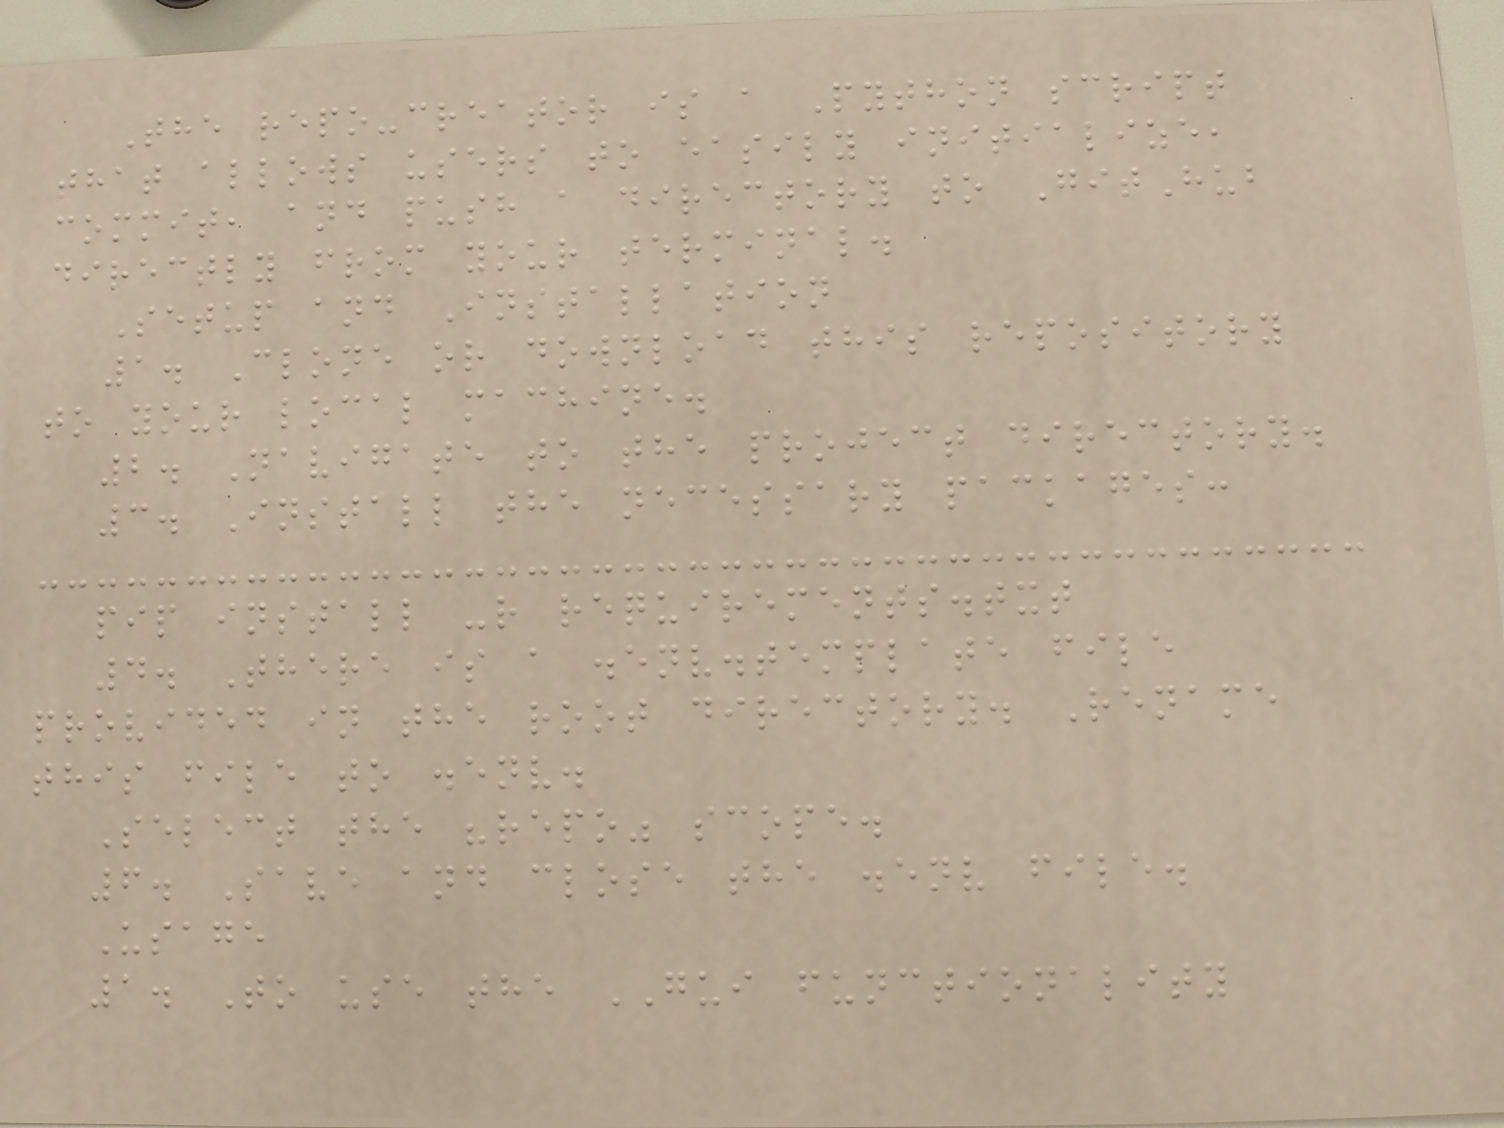The repo-creator is a Python script
that allows users to easily initialize,
commit, and push a directory to GitHub
directly from your terminal.
Setup and Installation
1. Clone or download this repository
to your local machine.
2. Navigate to the project directory.
3. Install the necessary packages:
pip install -r requirements.txt
4. There is a .env.template file
provided in the root directory. Rename
this file to .env.
Select the "repo" scope.
6. Save and close the .env file.
Usage
1. To use the GUI functionality
